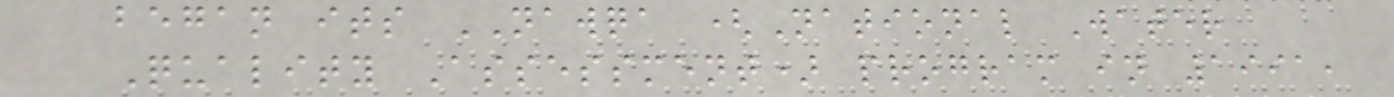began its NAWQA (National Water
Quality Assessment) program in 1991,
